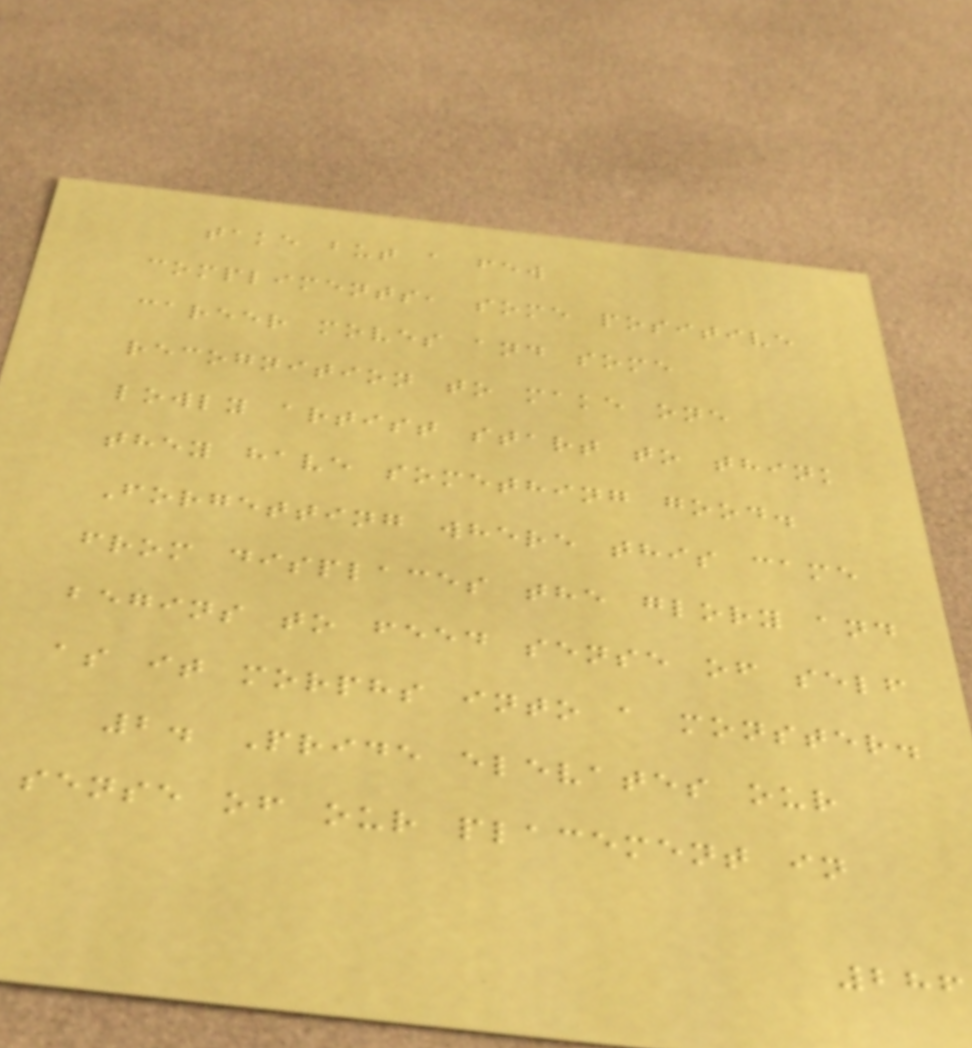take but a few
compliments, some positive
career moves and some
recognition to make one
lowly artist start to think
they have something good.
Forgetting where this came
from displaces the glory and
begins to feed sense of self
as it morphs into a monster.
2. Pride elevates our
sense of our placement in
286
